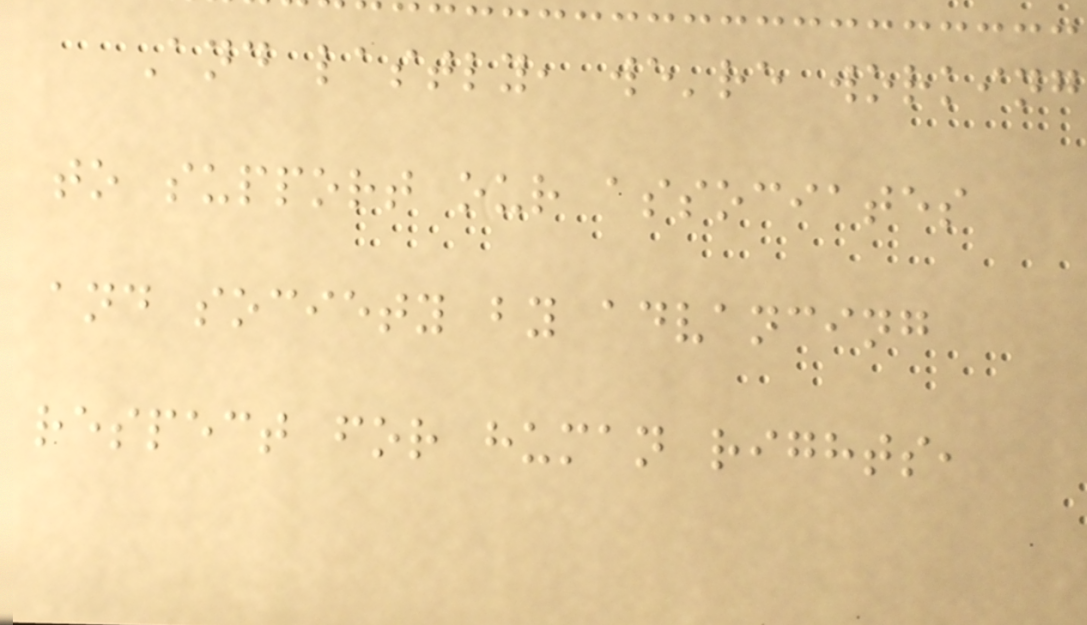And lastly, we're working
to support our associates
and society by advancing
respect for human rights,
